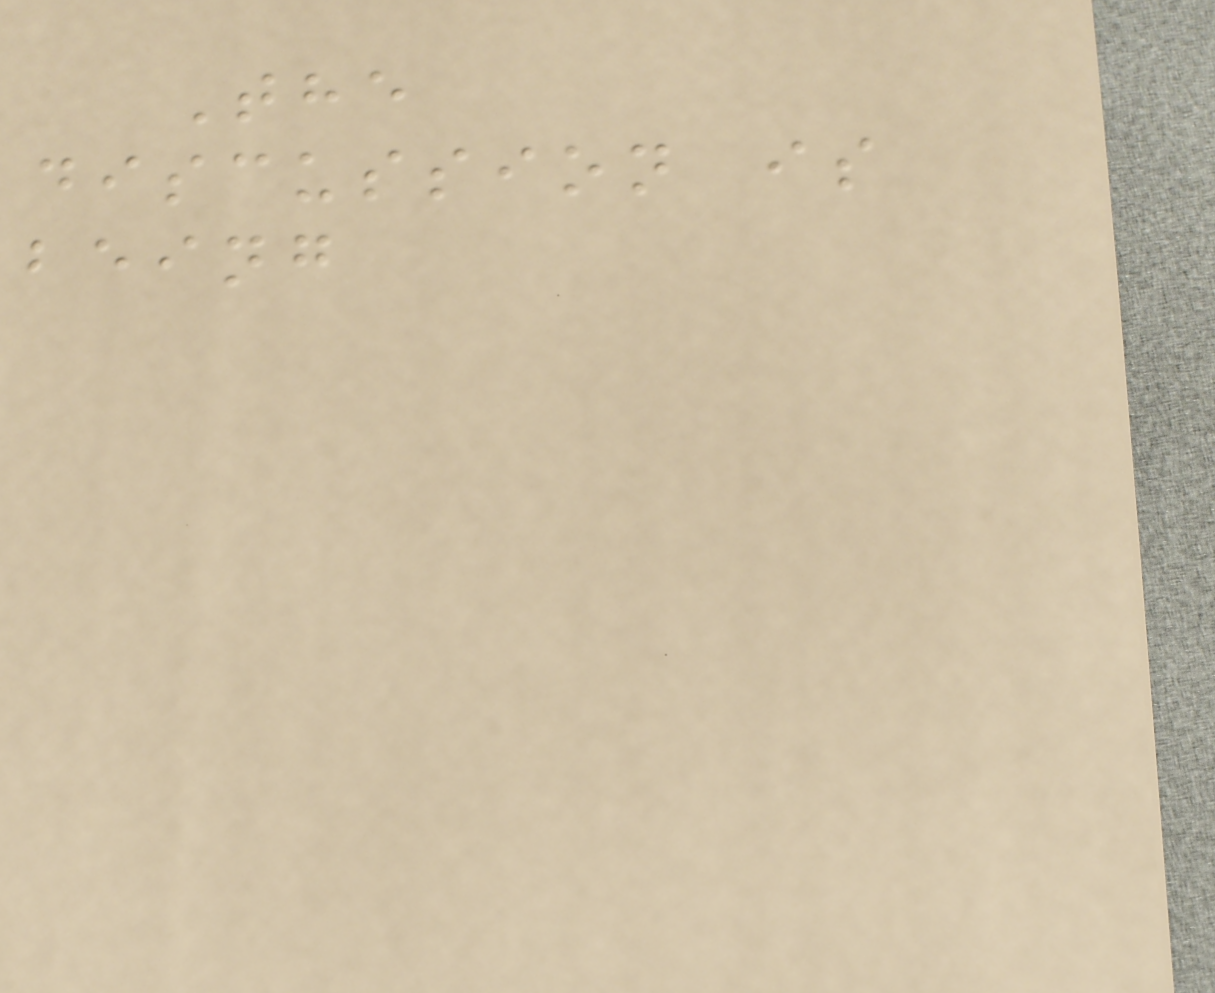The
discussion is
being
